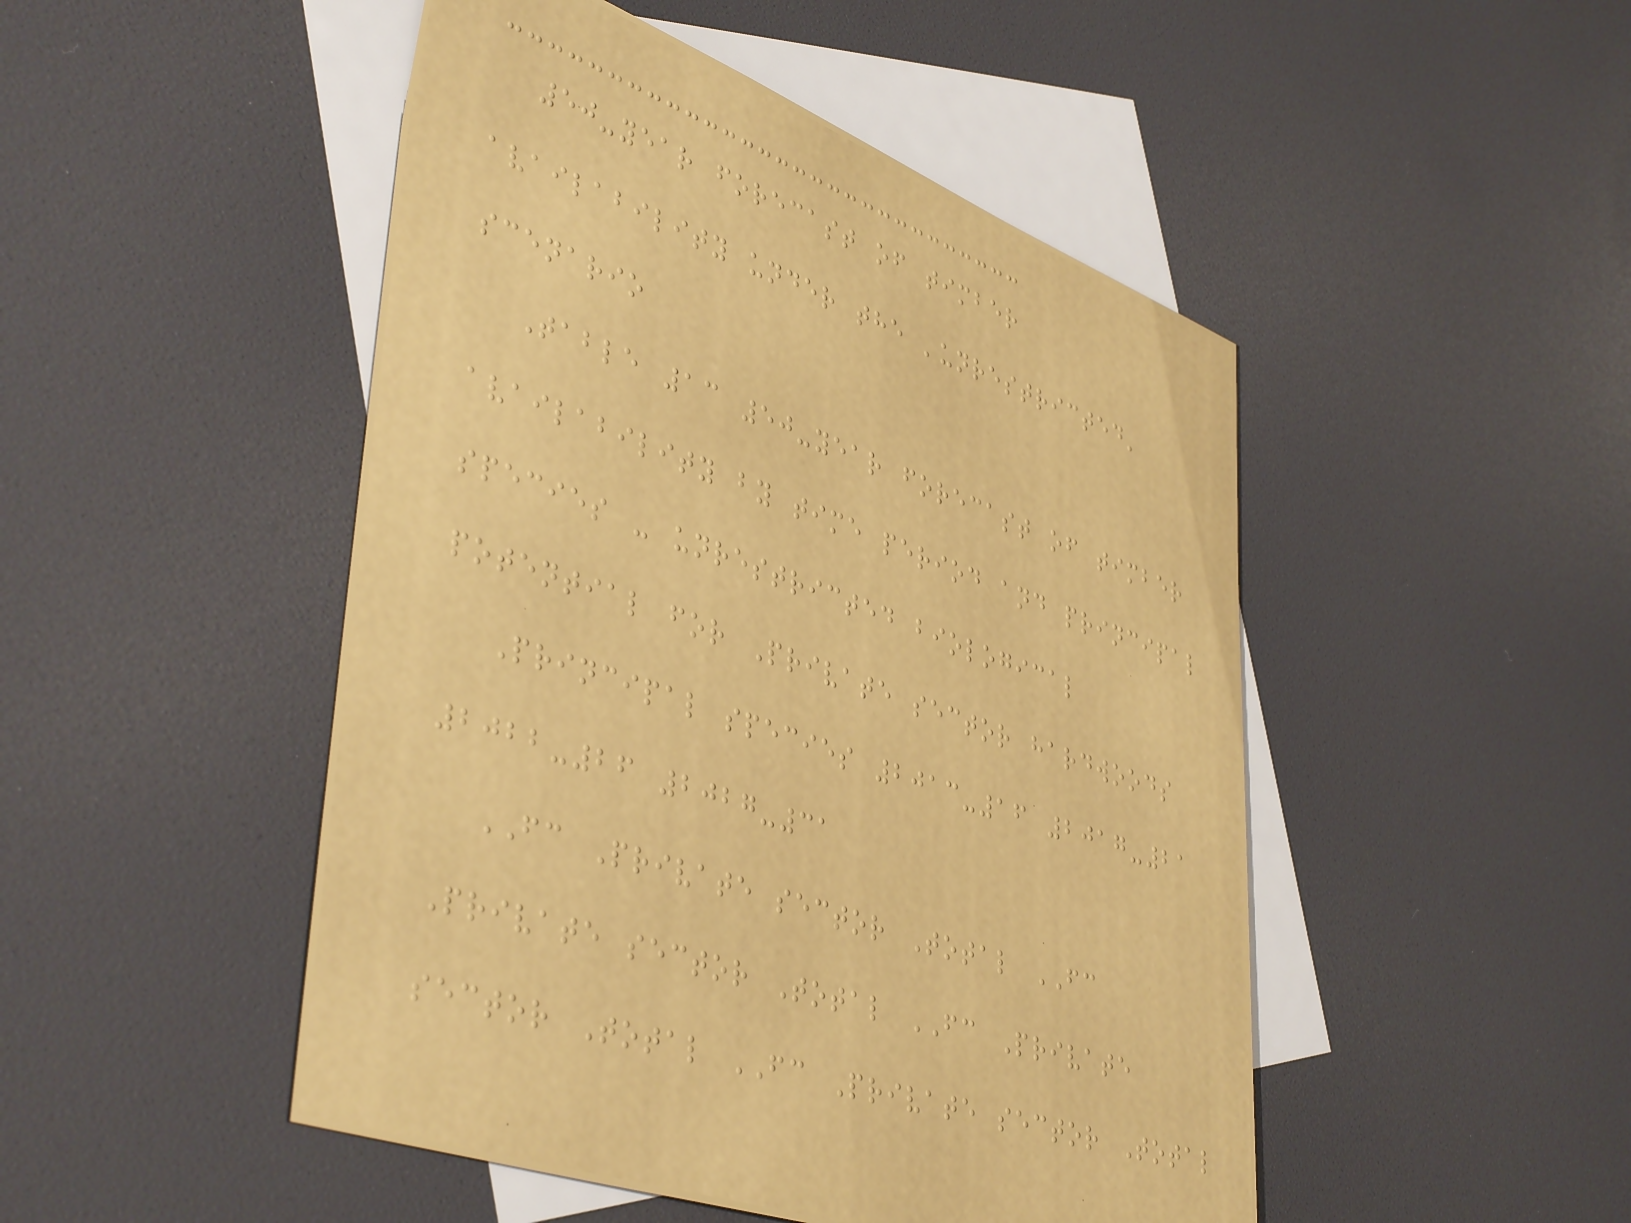50-year forecast of timber
availability under the 'unrestricted'
scenario
Table 13 50-year forecast of timber
availability by time period and principal
species - unrestricted biological
potential for Private sector hardwoods
Principal species 2013-16 2017-21
2022-26 2027-31
FC Private sector Total FC
Private sector Total FC Private
sector Total FC Private sector Total
